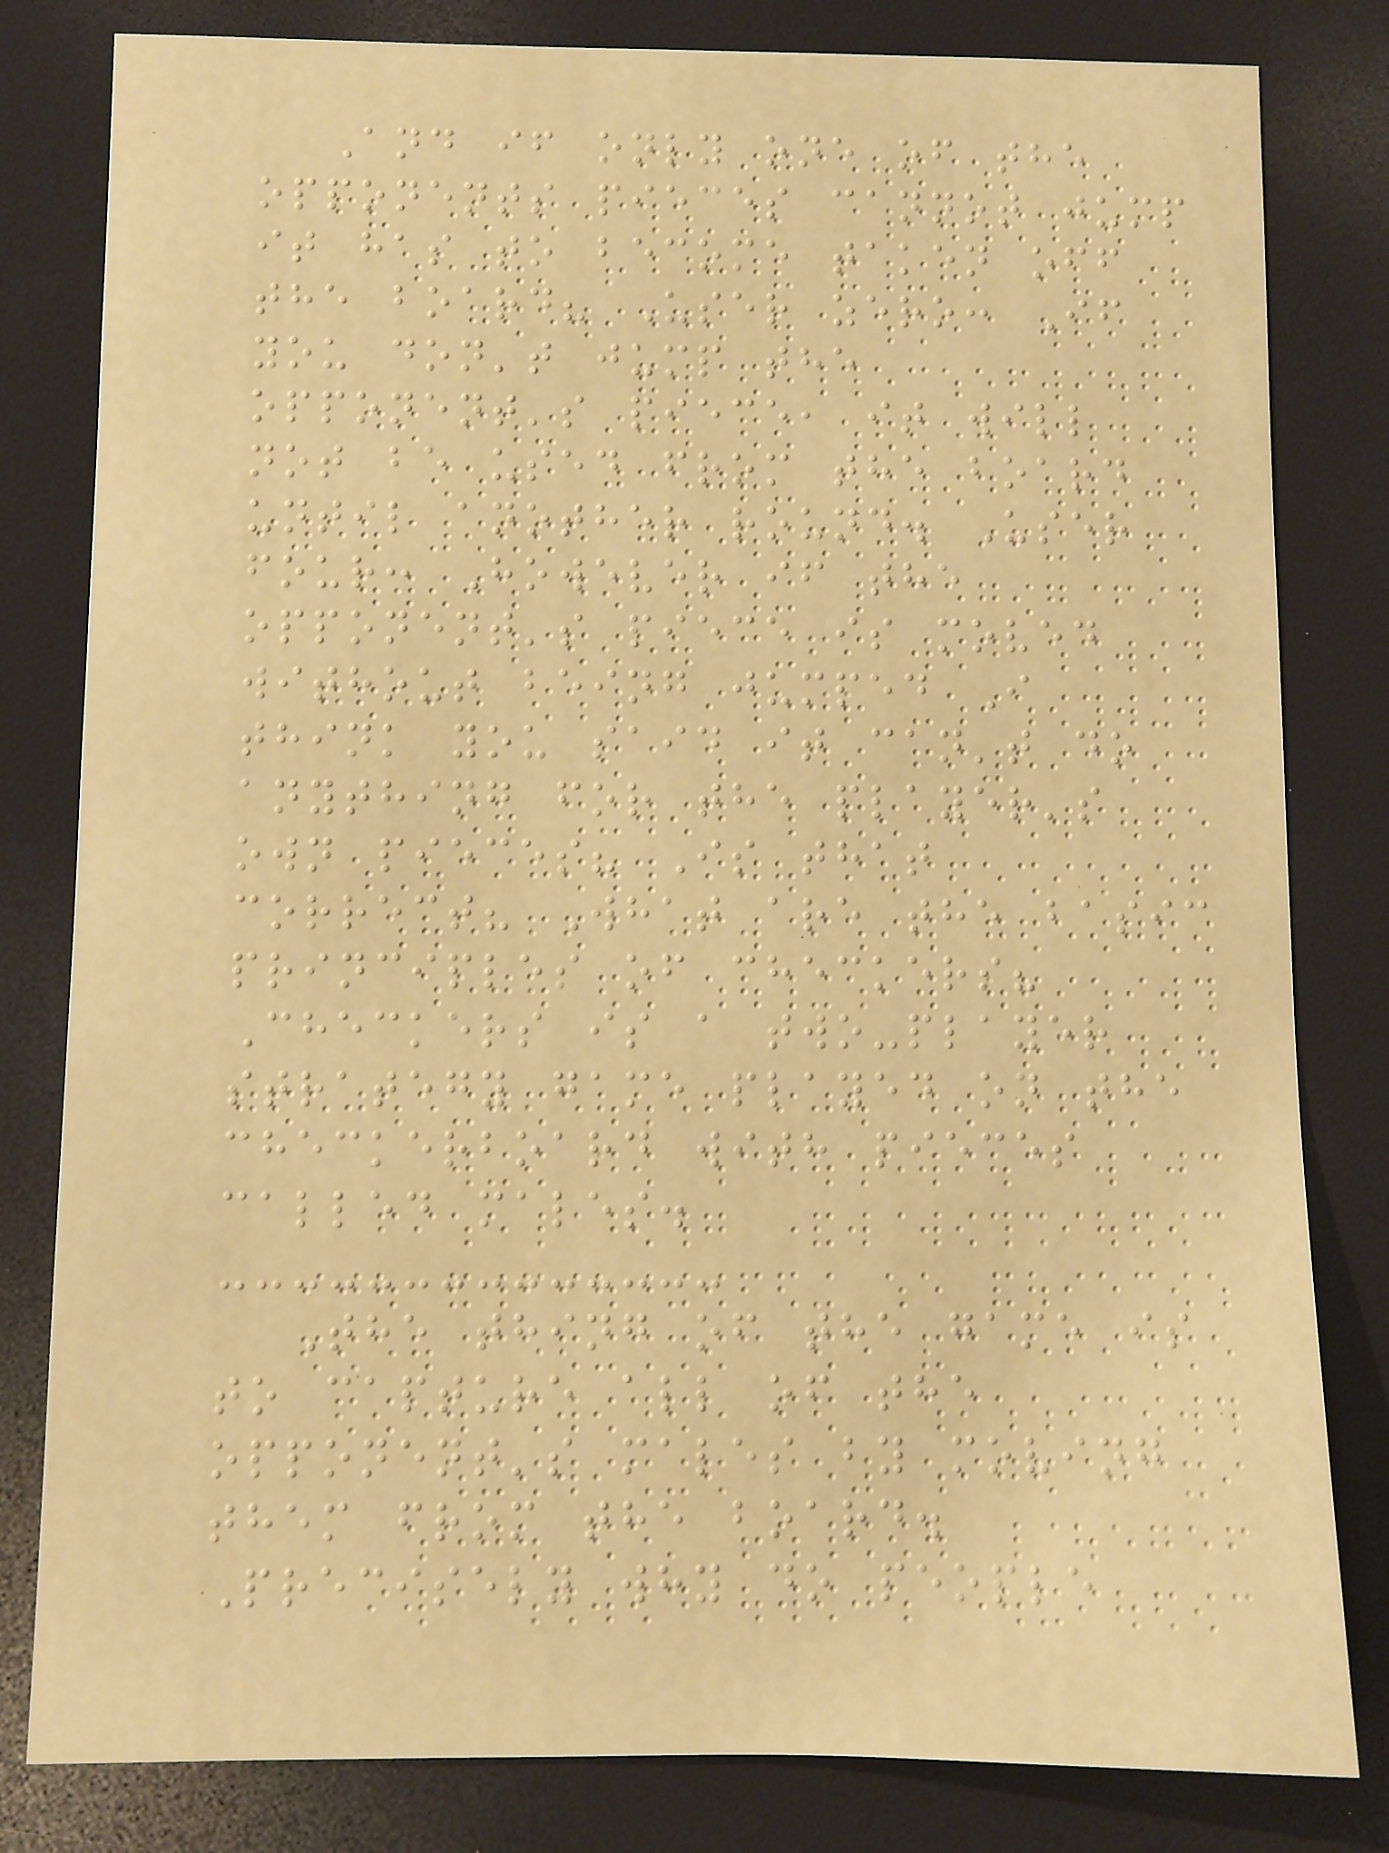And if only one of the
opponents pieces cannot jump
it has to become taken off
the board? User zero: If
you don't jump the
opponent's piece, it will
not be used from the board
until another round. User
four: However if the
opponent's piece is moved
without being jumped I
think you said it can't do
anything for the player's
own pieces? Is that
correct? What are the basic
principles of checkers?
Checkers is a two-player
strategy game played on the
checkerboard with pieces
called males.
The thing of the game is
to capture all of the
opponent's males by moving
them from the board.
Precisely why do people
